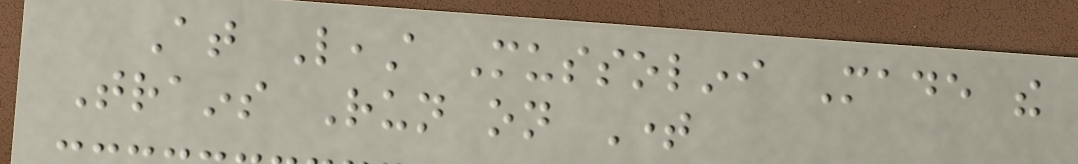At Least Mussolini Made the
Trains Run on Time
